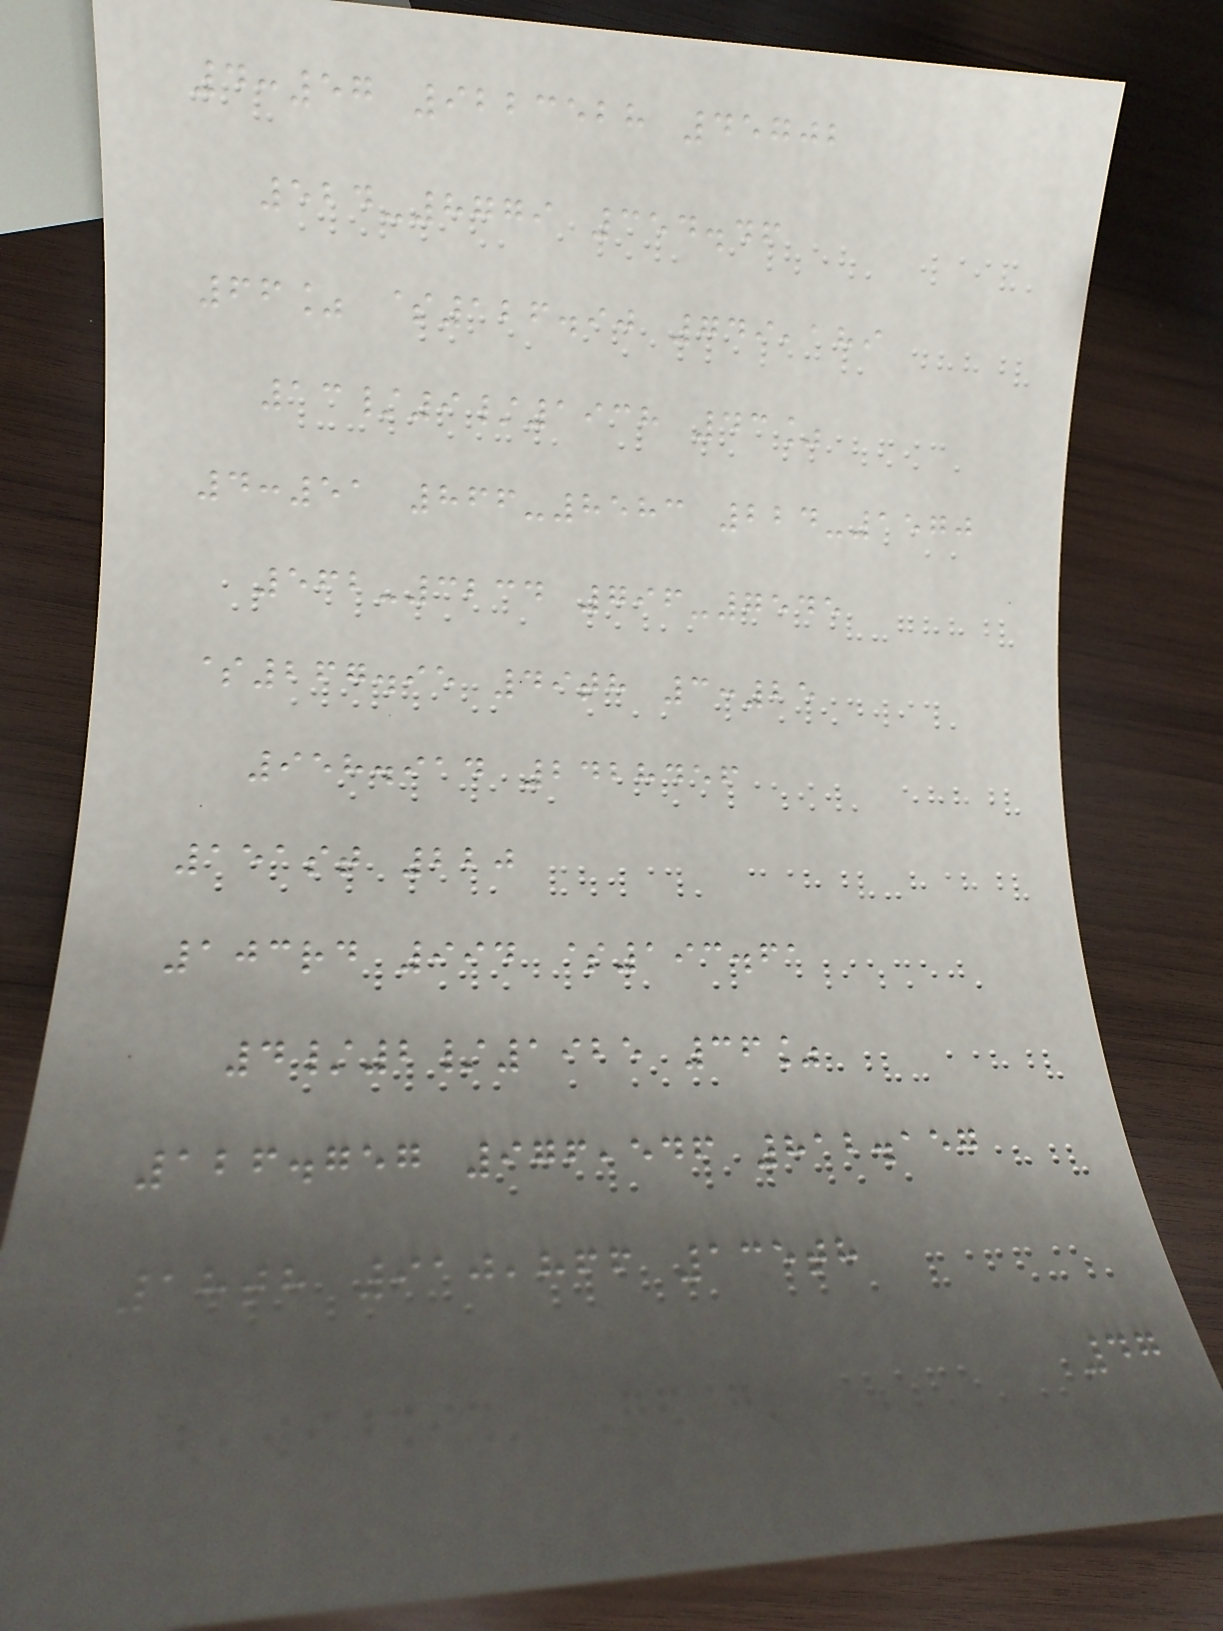4:57 9223528 45702
524-8779 354.46
66% $126.90 749,189
13/9/1938 43%
4:51 866-8583 224-1570
562-3234 796-7545
$267.95 49th 3:25
958.914 2428456
151st 220
103rd 994 $193.61
4/2/1925 36%
126.757 976,546 812.157
18th 910,866 135th
47
